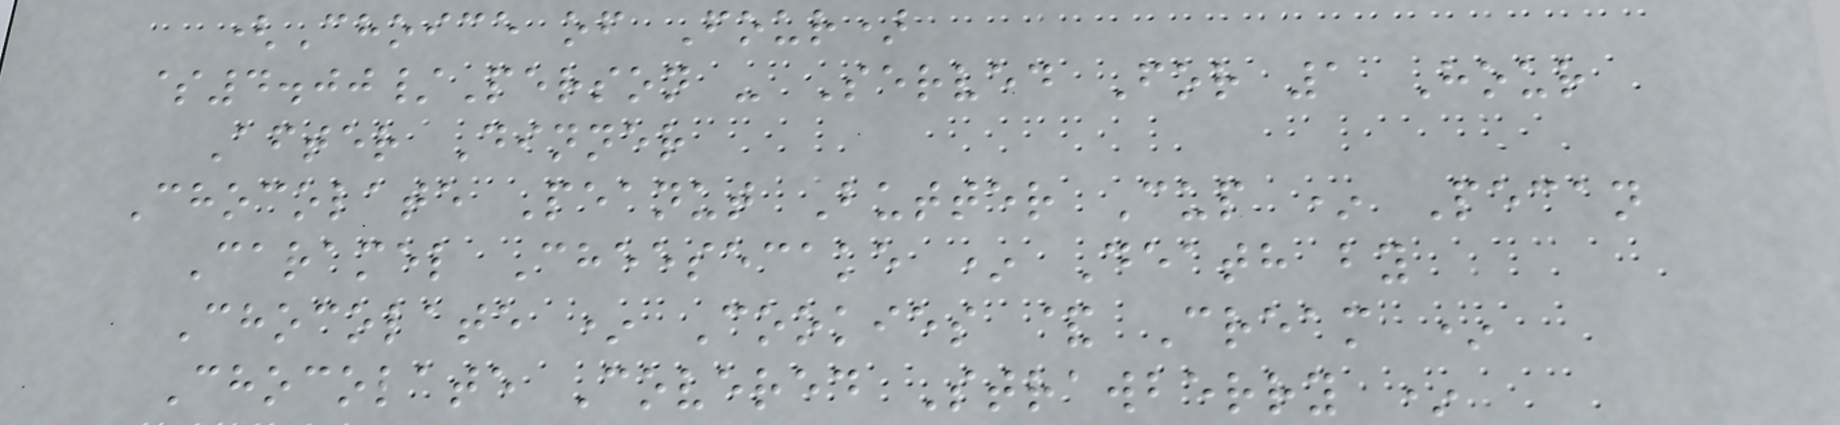(Choice of Four)
$4.00/Person - Served For 1 Hour
After Dinner
Chocolate Peanut Butter Cup * Pecan
Caramel Cheesecake * Death by
Chocolate * Cookies & Cream *
Chocolate Covered Strawberry *
